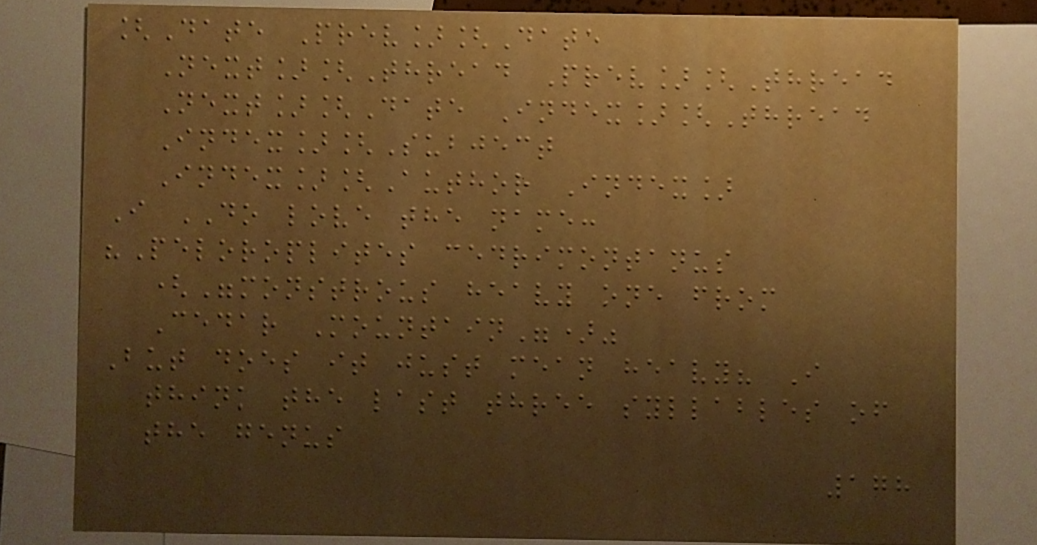[Date Prev][Date
Next][Thread Prev][Thread
Next][Date Index][Thread
Index][Subject
Index][Author Index]
I DO love the name:
"Peloroplites cedrimontanus
("monstrous heavy one from
Cedar Mountain")"
But does it just mean heavy? I
think the last three syllables of
the genus
178
